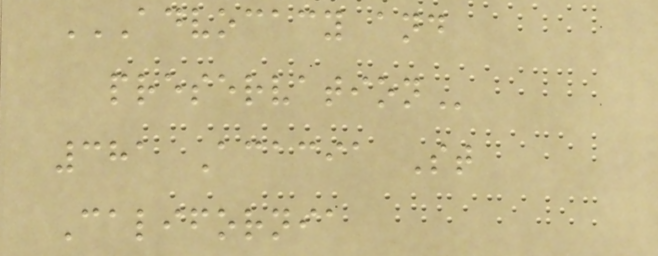ADVOCACY AND
PRESERVATION
381 Acacia St
California
